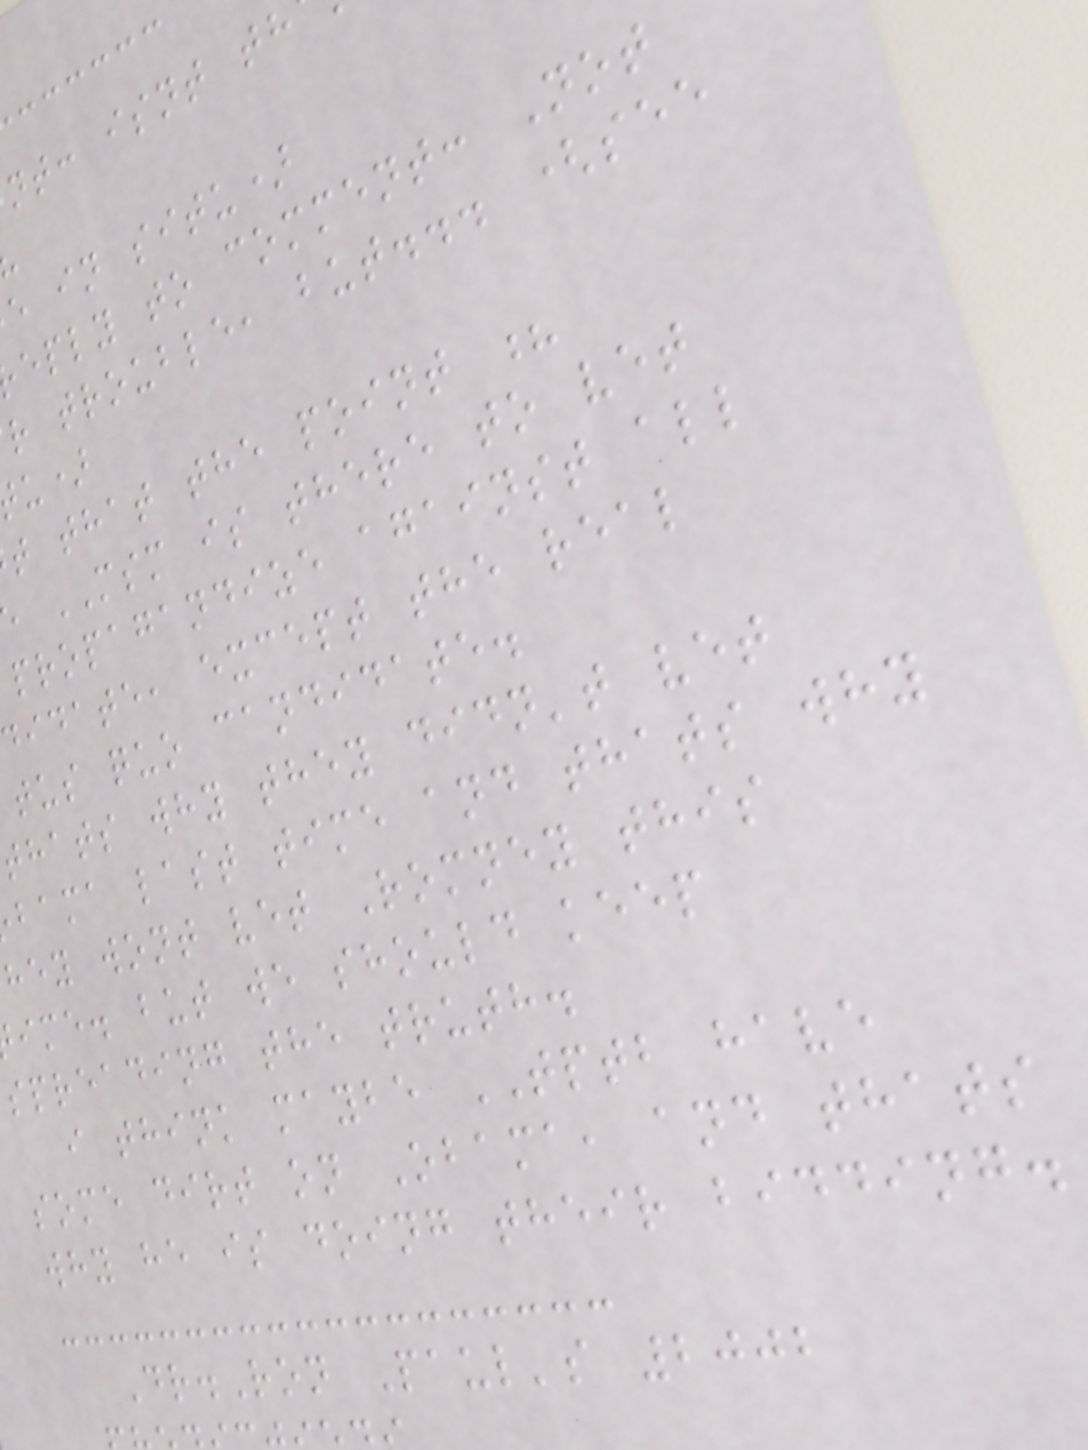nt: isnt th
e in situ)
eply to comment: Not
r trouble, but... (see
t that the point ?
MSM is there to vet
propagandize against all
didate, except the real
tus quo candidate.
thats why they didn't vet
bama last time and thats why
hey wont vet Romney this
ime. but we should keep
spreading the truth.
i think maybe TPTB have
some dirt on Obama, and thats
why he is doing their bidding.
Dr.Ron Paul's 2002
